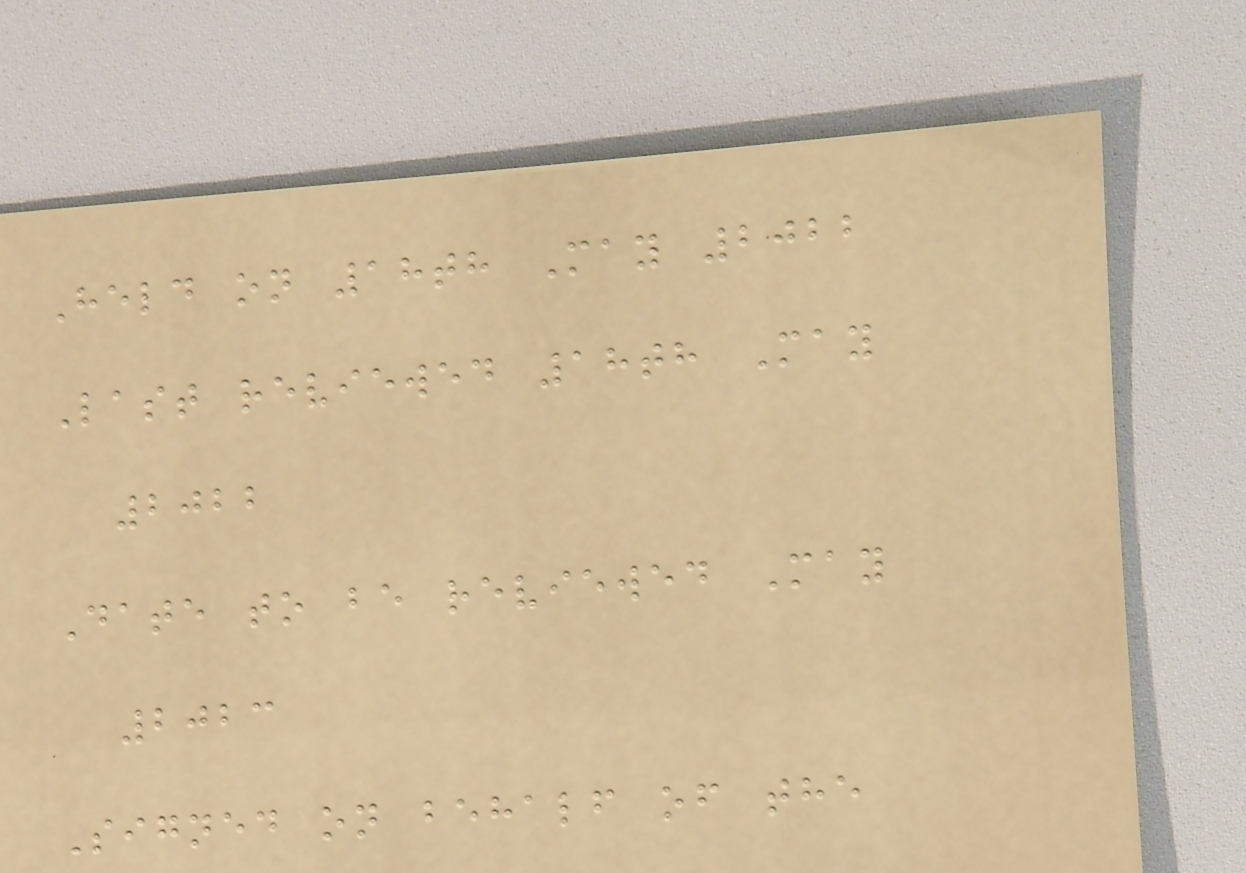Held on 18th May 2022
Last reviewed 18th May
2022
Date to be reviewed May
2023
Signed on behalf of the
